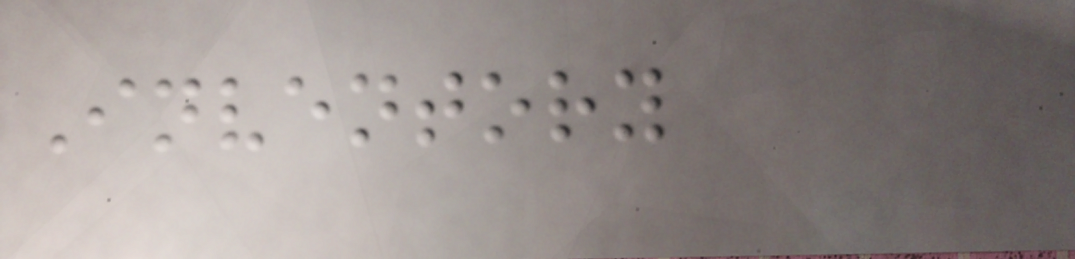Inventory
